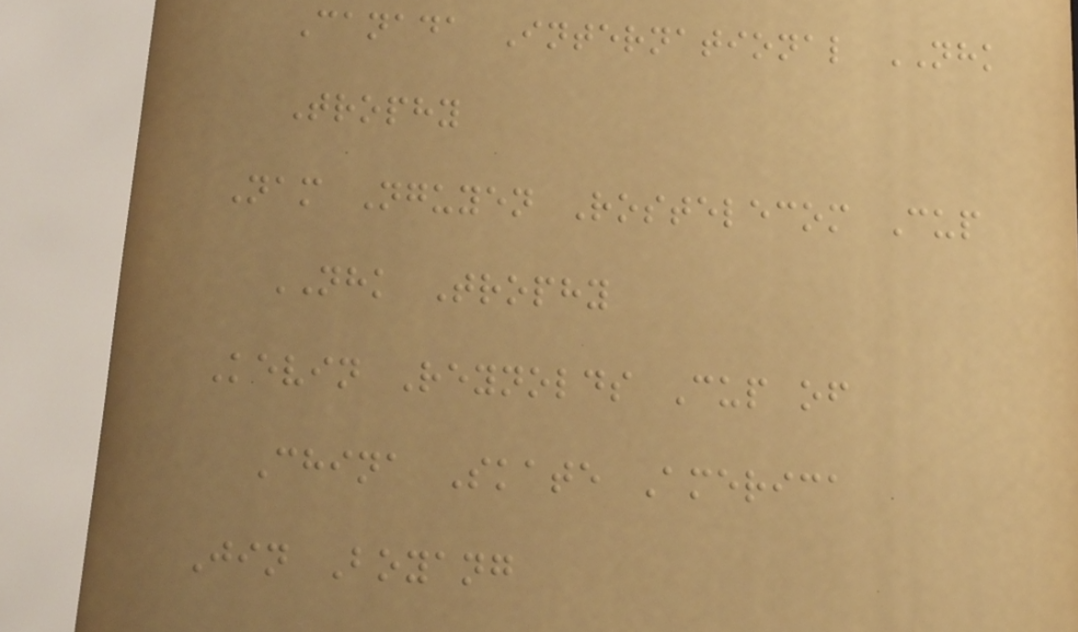Canada International NHK
Trophy
Nam Nguyen Rostelecom Cup
NHK Trophy
Kevin Reynolds Cup of
China Skate America
Jin Boyang
